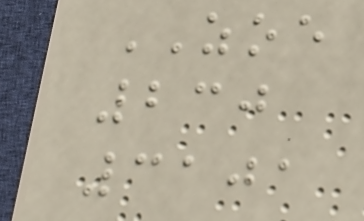ZOE
230
3101
